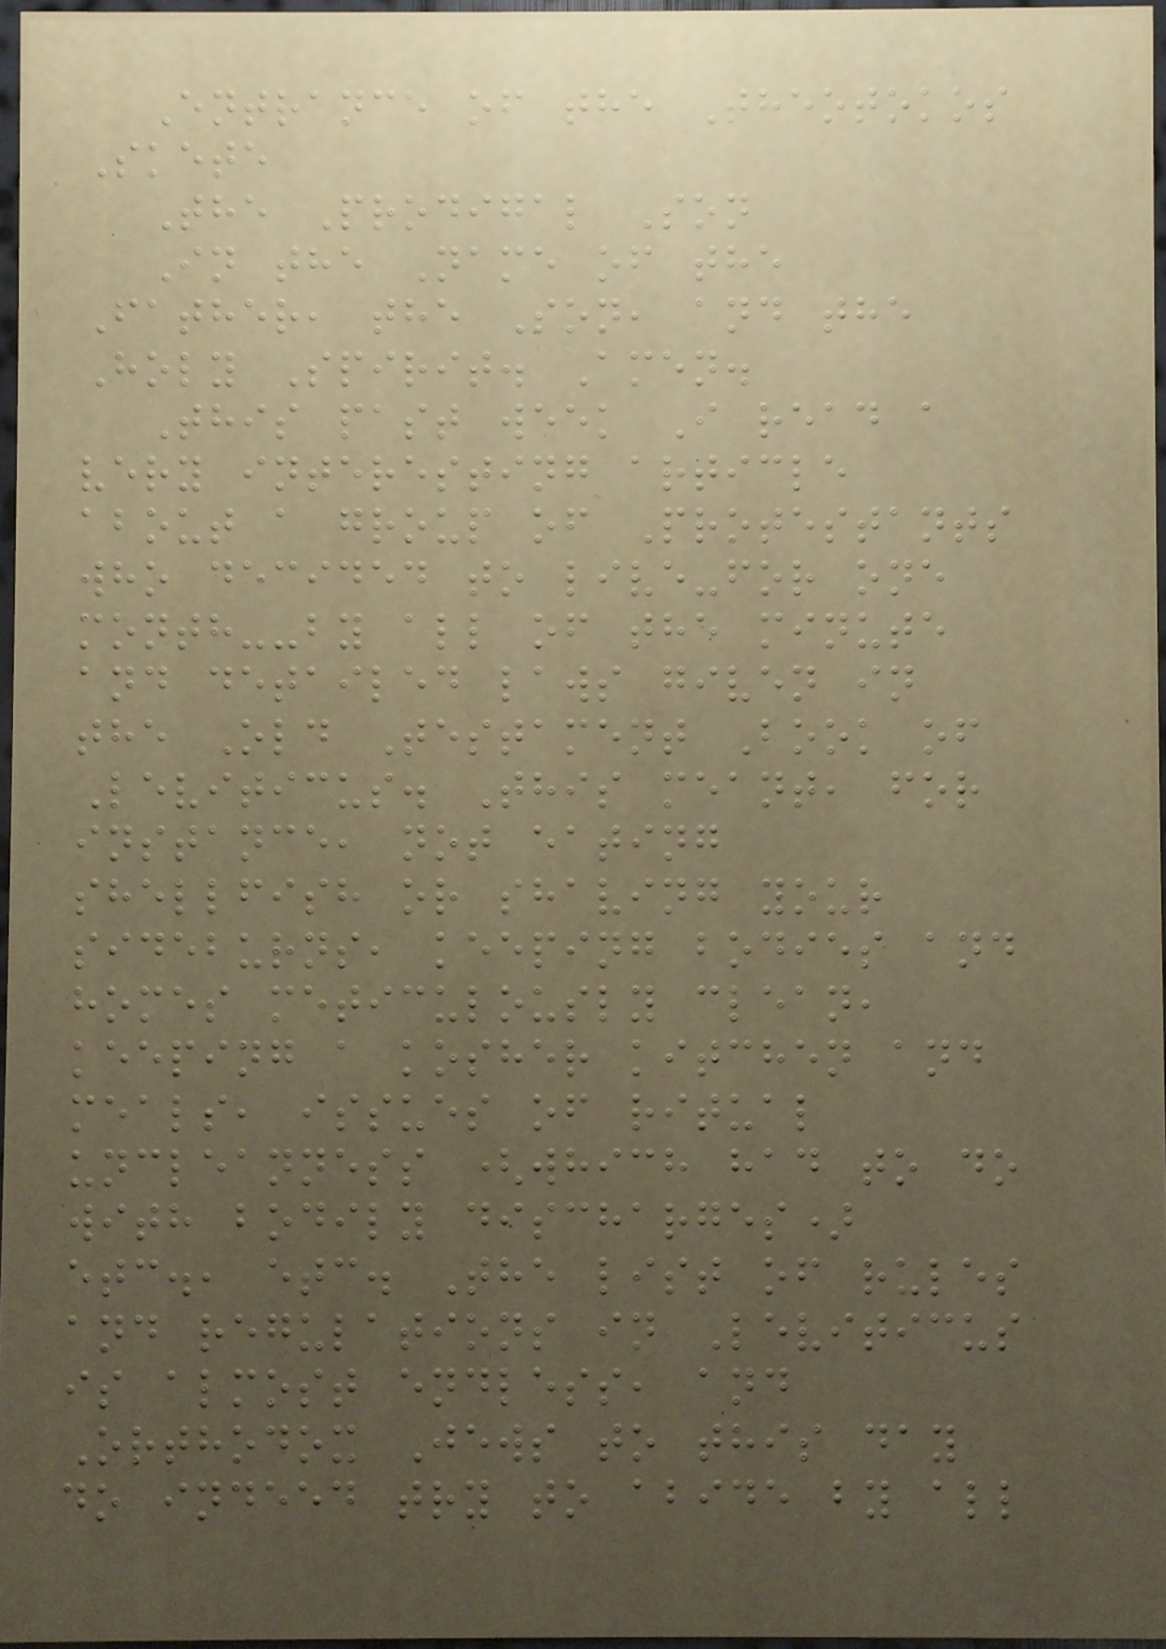Entrance of the Theotokos
Skete
The Prodigal Son
In the Name of the
Father, the Son, and the
Holy Spirit. Amen.
This past week I read a
very interesting article
about a group of Protestants
who decided to live-for one
month--by all of the minute
and detailed laws given in
the Old Testament Book of
Leviticus. This meant, for
instance, not eating
shellfish or shaving your
sideburns, keeping bodies and
homes meticulously clean,
keeping a kosher kitchen and
meals, issues of ritual
uncleanness (which had to do
with bodily discharges)
etc., etc. The list of rules
and regulations in Leviticus
is almost endless, and
Orthodox Jews to this day
do indeed try to abide by all
